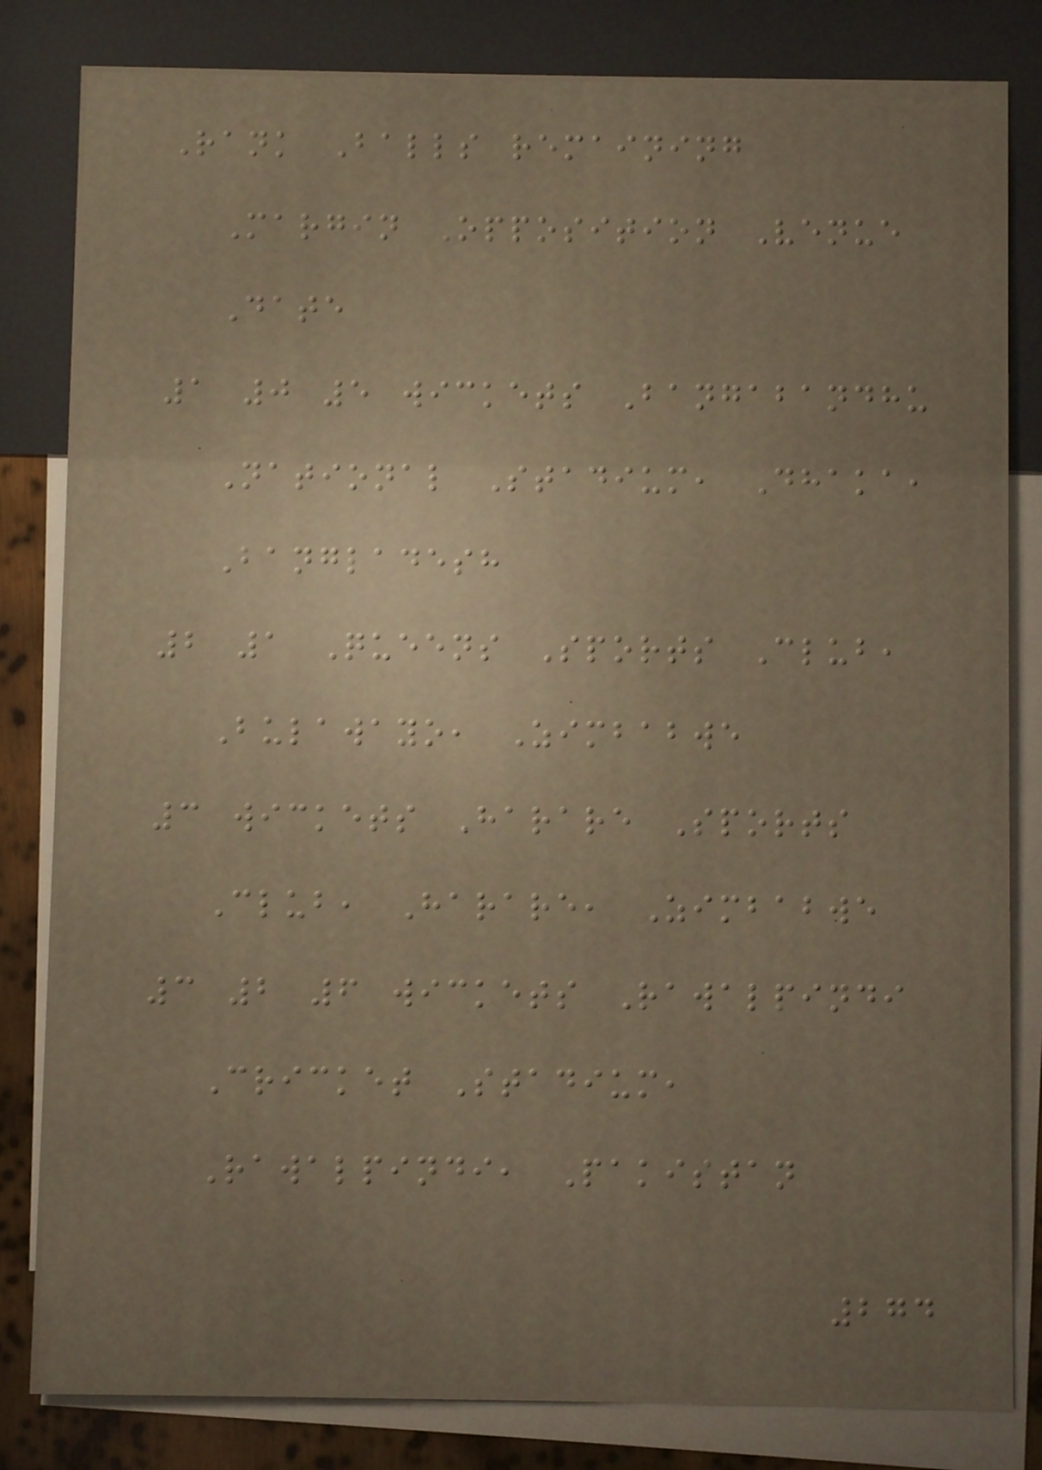Rank Balls remaining
Margin Opposition Venue
Date
1 0 5 wickets Bangabandhu
National Stadium, Dhaka,
Bangladesh
2 1 Queens Sports Club,
Bulawayo, Zimbabwe
3 wickets Harare Sports
Club, Harare, Zimbabwe
3 2 6 wickets Rawalpindi
Cricket Stadium,
Rawalpindi, Pakistan
274
